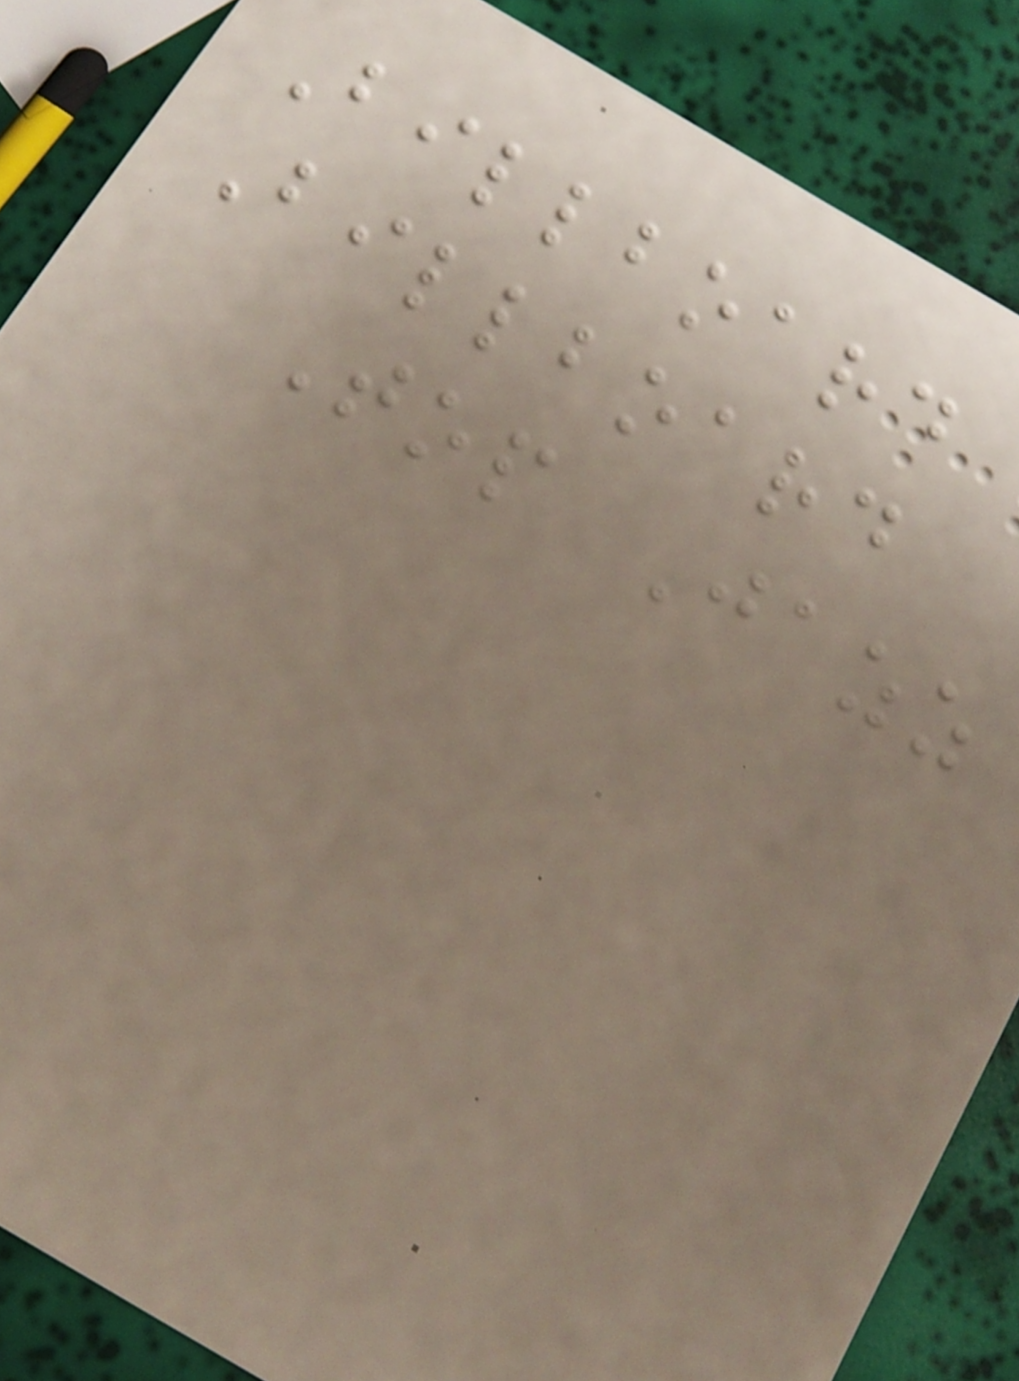Billboard
Billboard
Top Jazz
